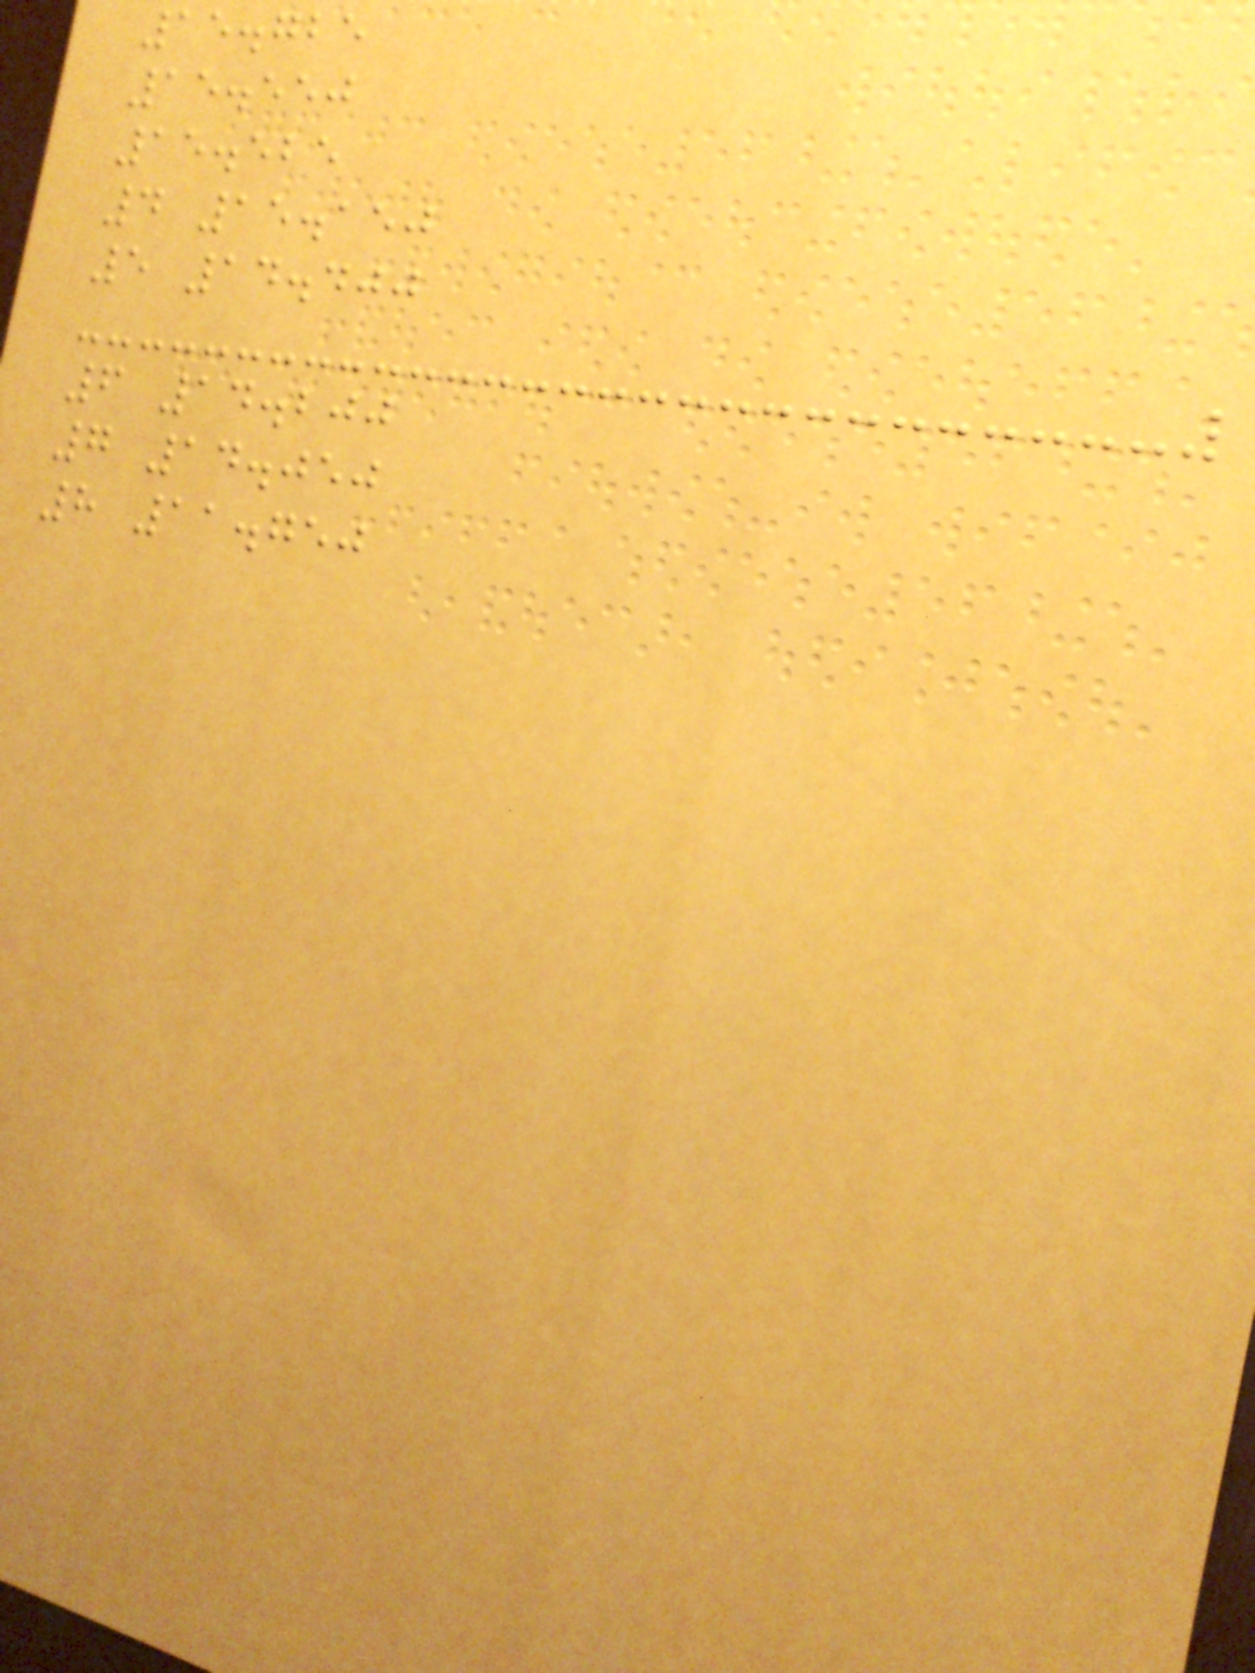15.725
15.550
15.525
4 15.150
5 14.400
6 14.200
7 14.050
8 11.750
